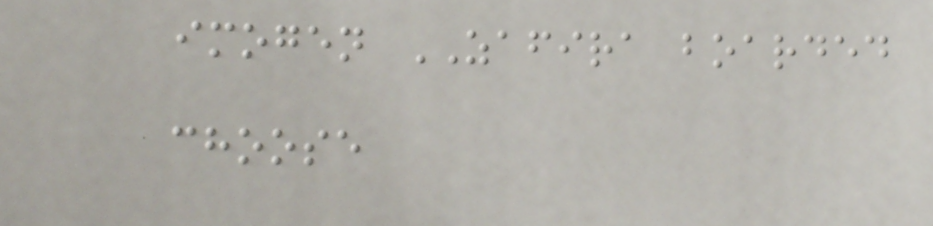imogen ZAFIRA boarded
choose
